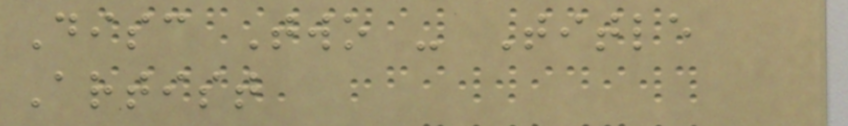Disc Two - Title
Artist
